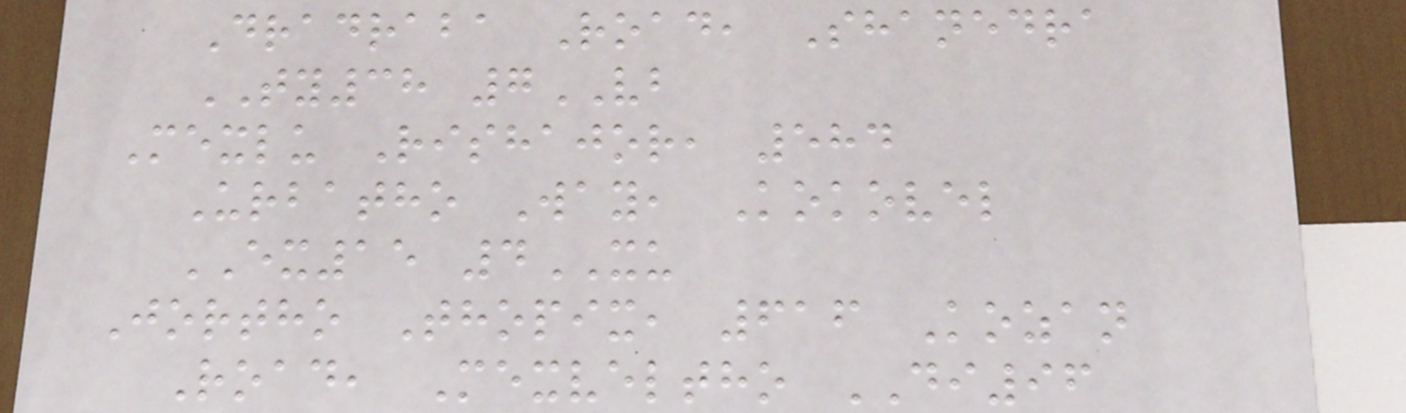Dradraba Road, Shanedra
TY38 7VB
Mexlu Rishajor, 584
Urbatho Way, Kokovel
EX15 4XU
Jortho Thopix, 616 Kozan
Road, Mexveltho DI96
